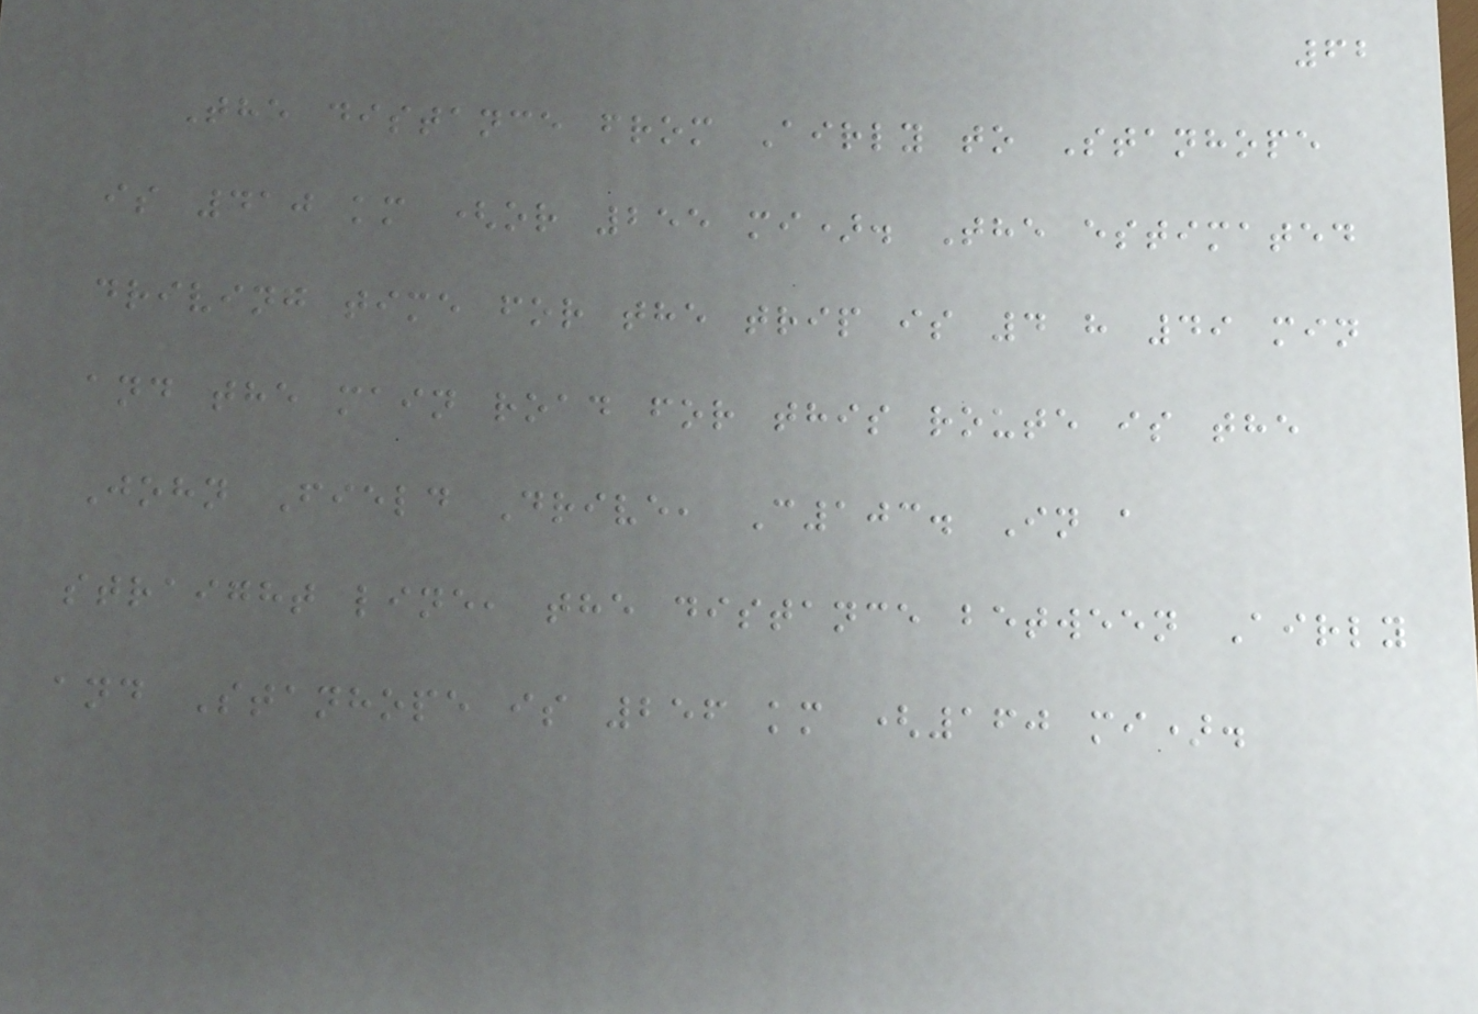62
The distance from Airly to Stanhope
is 410 km (or 255 mi). The estimated
driving time for the trip is 4 h 49 min
and the main road for this route is the
John Field Drive, C103. In a
straight line, the distance between Airly
and Stanhope is 256 km (160 mi).
